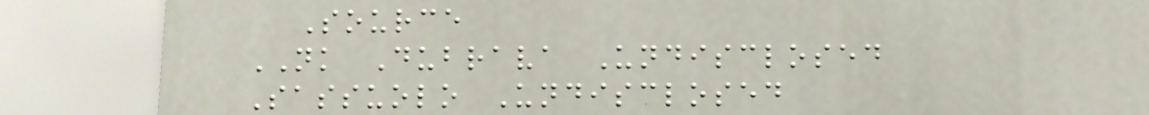Source
NK Dubrava Undisclosed
Sassuolo Undisclosed
